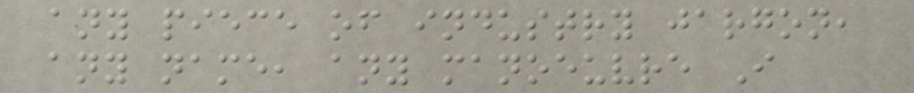any piece of industry jargon,
any name, any manoeuvre I
